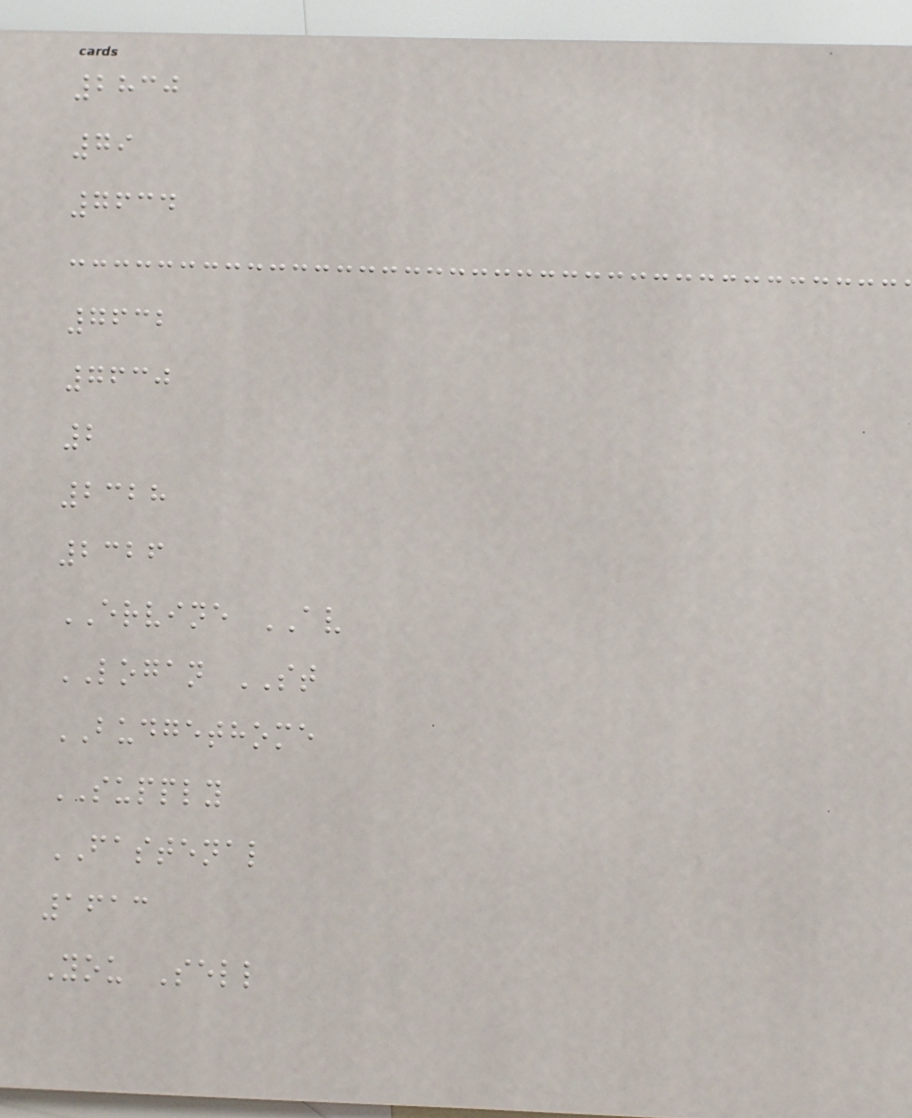2830
79
7634
7632
7630
2
2328
2326
ERVINE AV
LOGAN ST
BUDGETHOME
SUPPLY
FASTENAL
1613
You Sell
